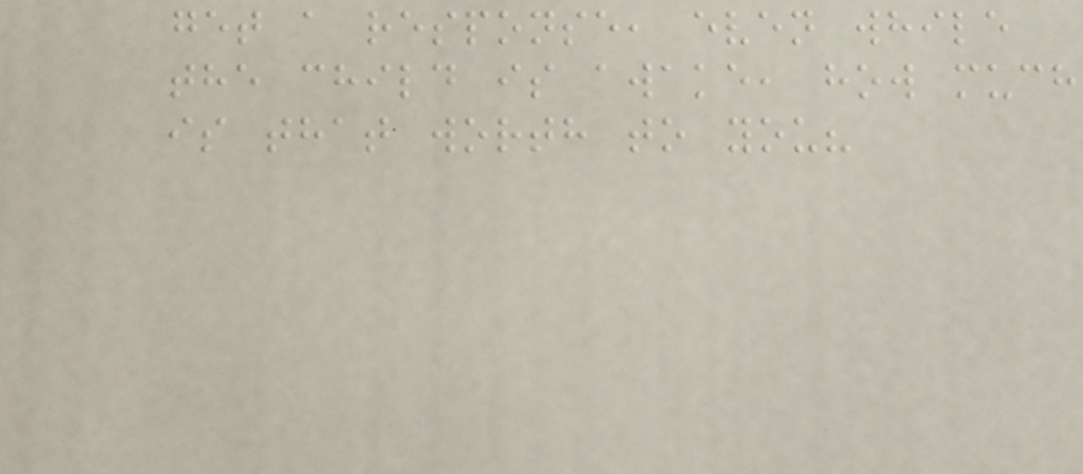get a response, even while
the child is awake, how much
is that worth to you?
